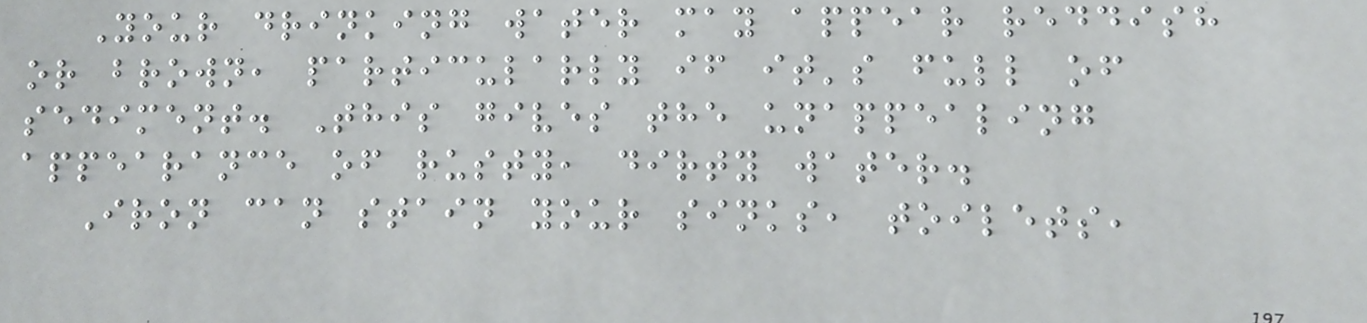Your drinking water may appear reddish
or brown, particularly if it's full of
sediment. This gives the unappealing
appearance of rusty, dirty water.
Iron can stain your sinks, toilets,
